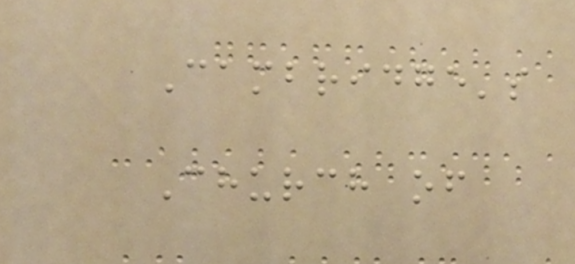Cambridge's
Church of
